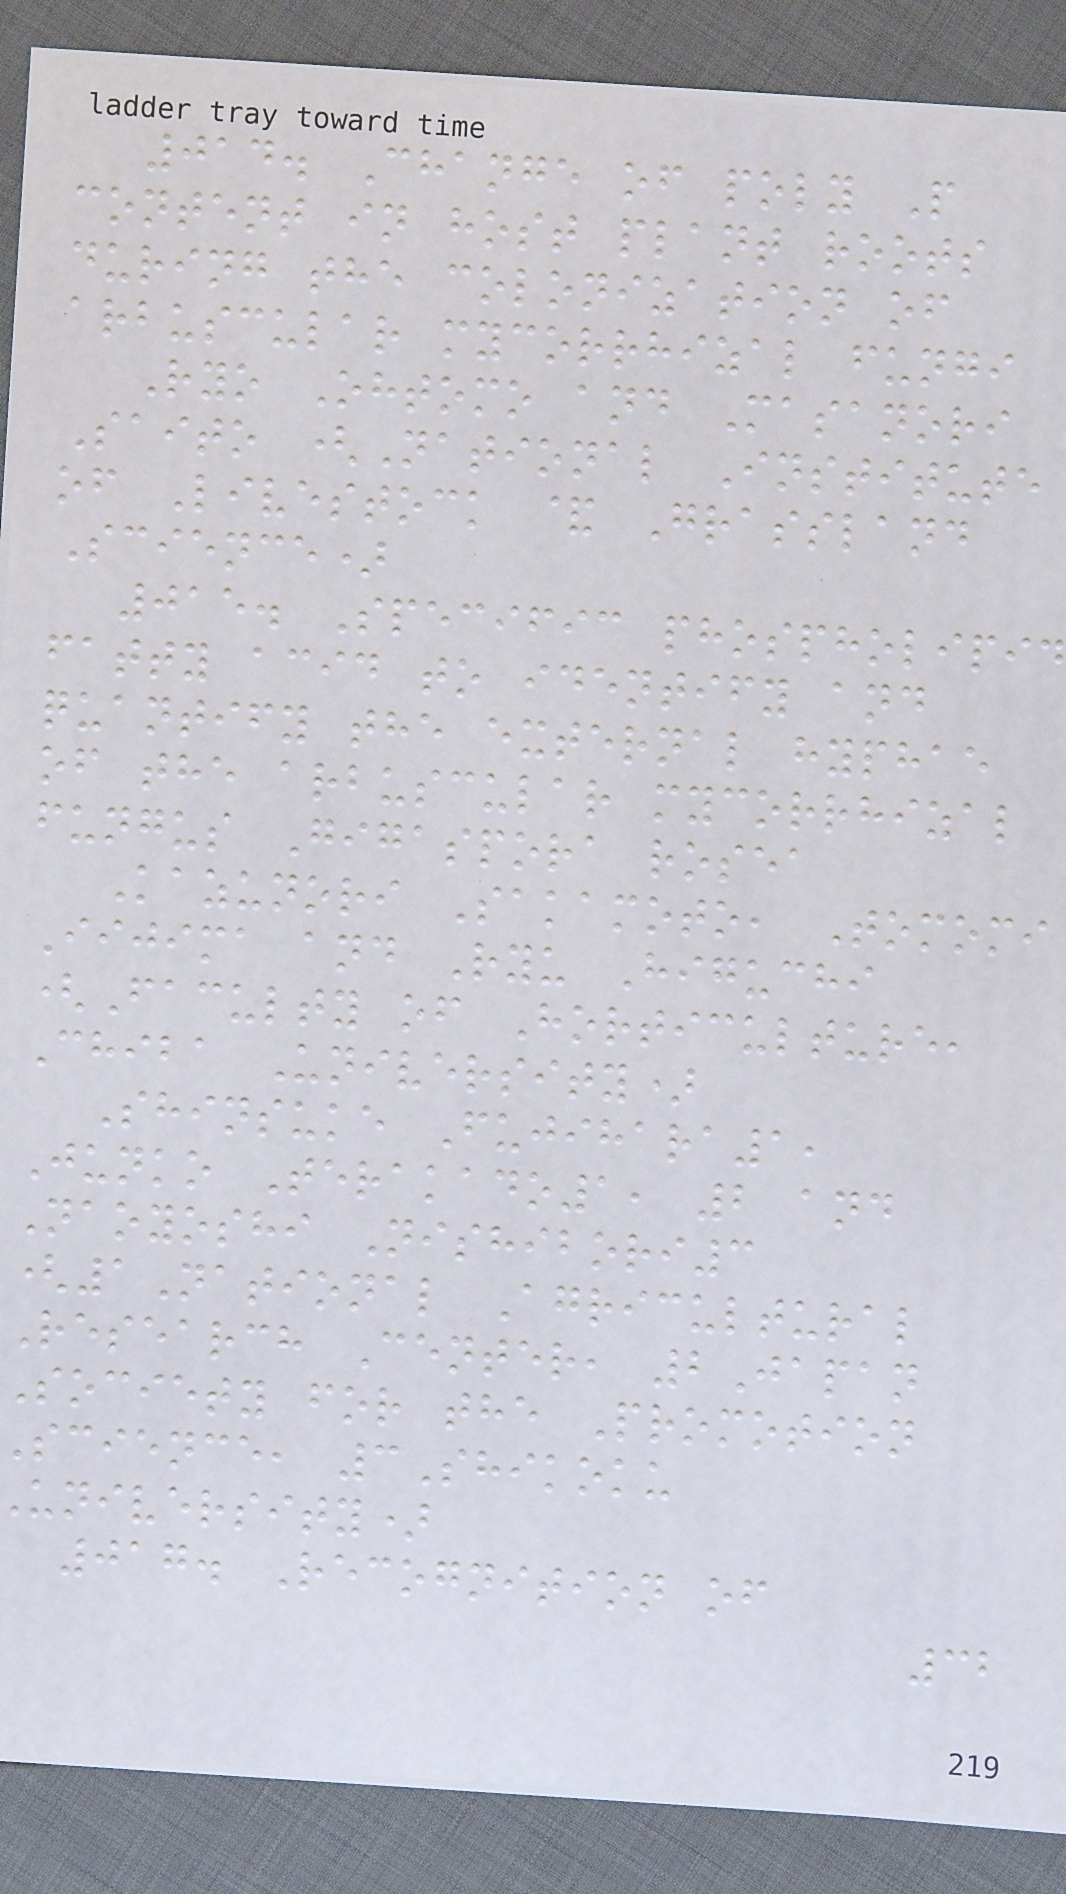014. Change of poly P
content in host plant roots
during the colonization of
arbuscular mycorrhizal fungi
Ryo Ohtomo and Masanori
Saito (National Institute
of Livestock & Grassland
Science)
015. Specific phospholipid
fatty acid to identify and
quantify the external hyphae
of the arbuscular mycorrhizal
fungus Gigaspora rosea
Kazunori Sakamoto, Tomomi
Iijima and Ryu Higuchi
(Faculty of Horticulture,
Chiba University)
Shinsuke Fujihara1,
Junko Terakado1, 2 and
Naoyoshi Nishibori3
(1National Agricultural
Research Center, 2Japan
Society for the Promotion
science, 3Shikoku
university)
017. Recognition of
32
